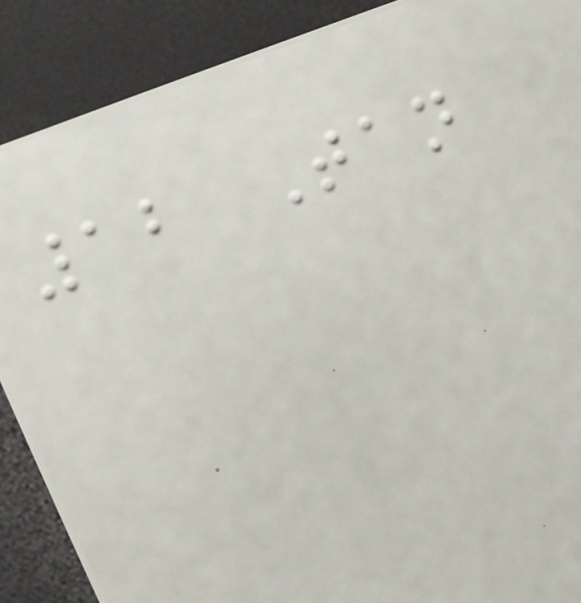12 Tan
